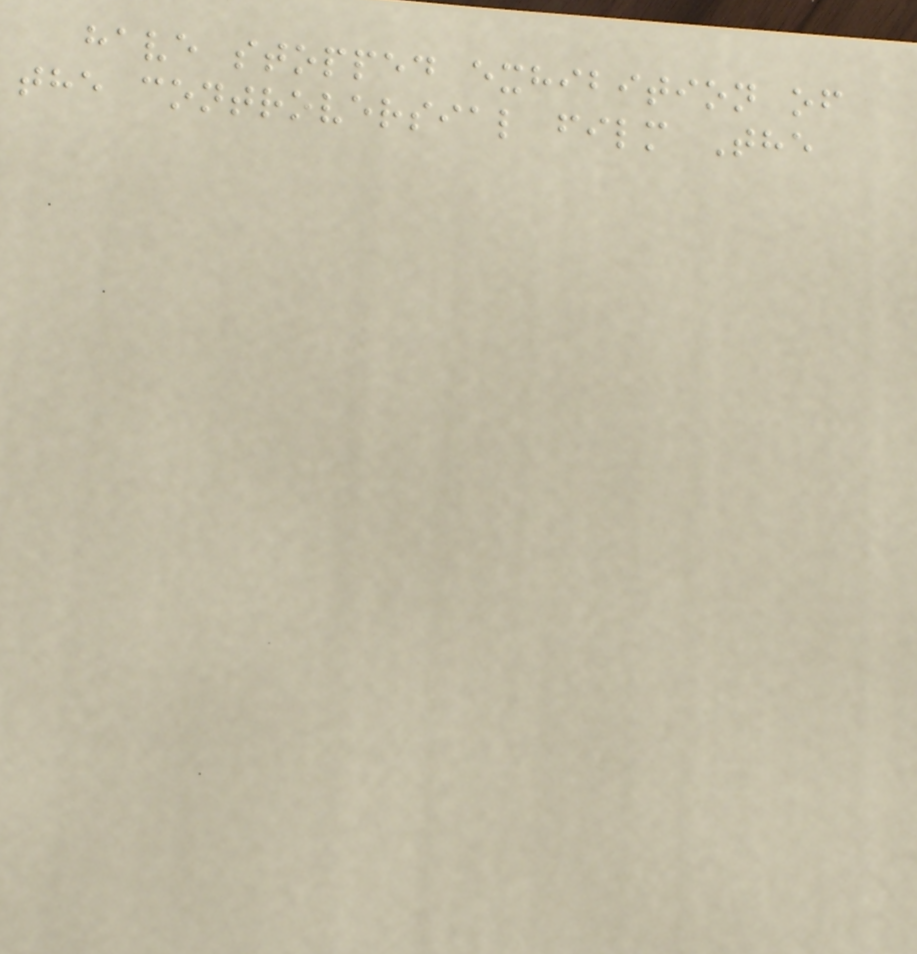have stopped exhibition of
the controversial film The
